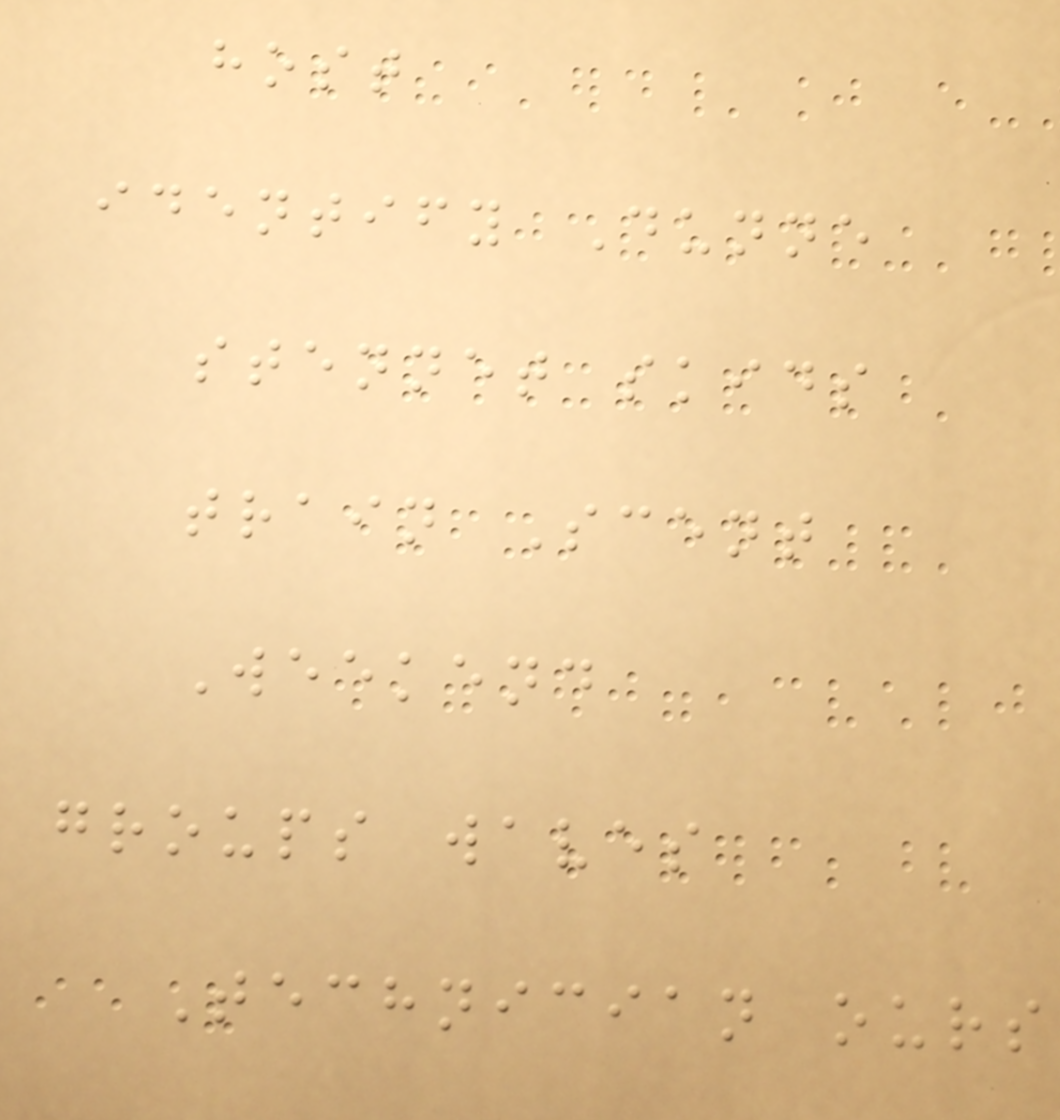host
identify Dunne
stennet skids
train Scent
Weekend
groups waves
Technician ours
